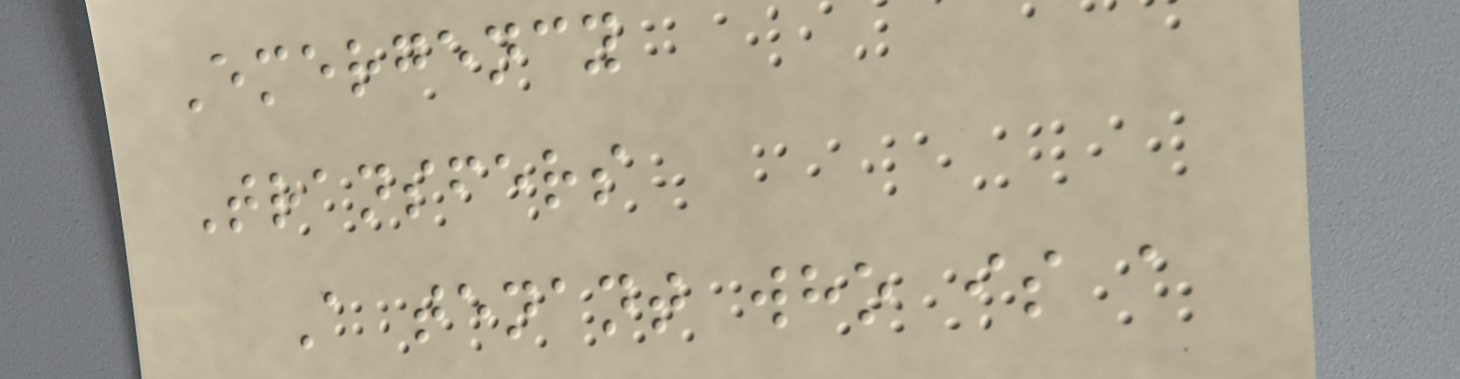Emergency
Transfers
A tenant who is a
